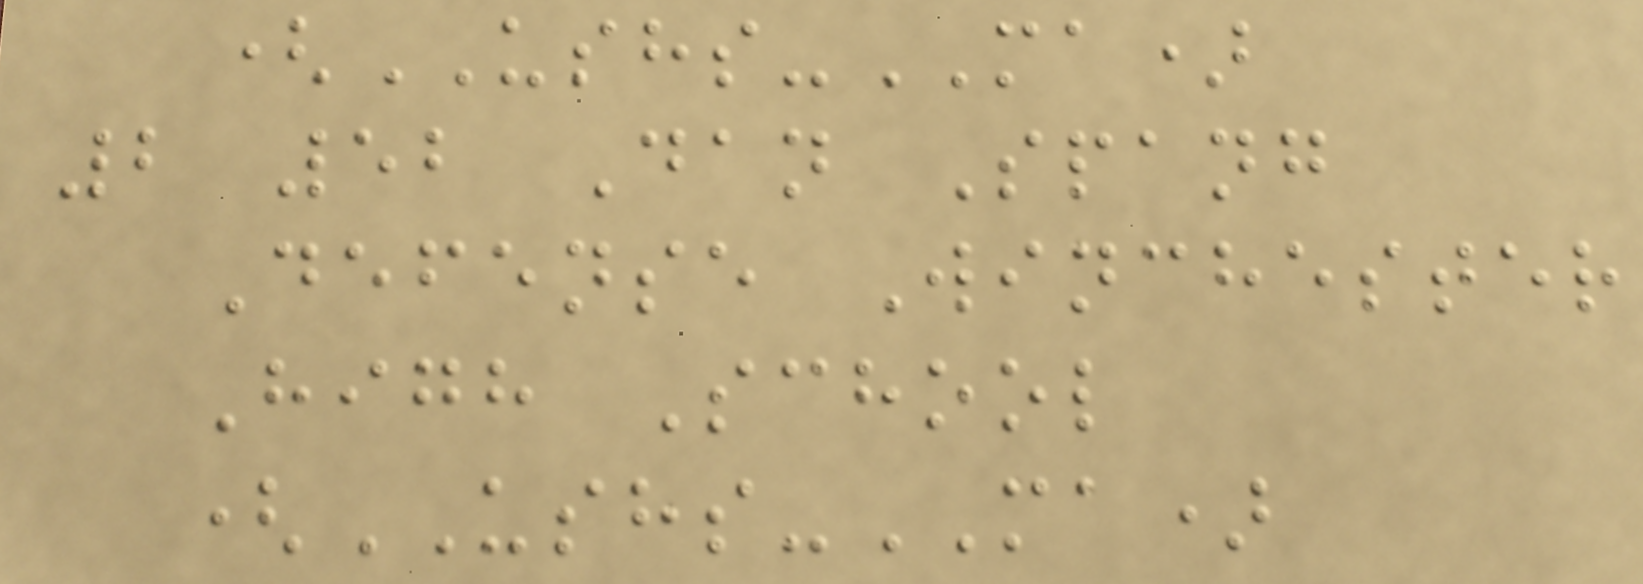(USHS-MA)
2 52 Dan Spang
Defense Winchester
High School
(USHS-MA)
